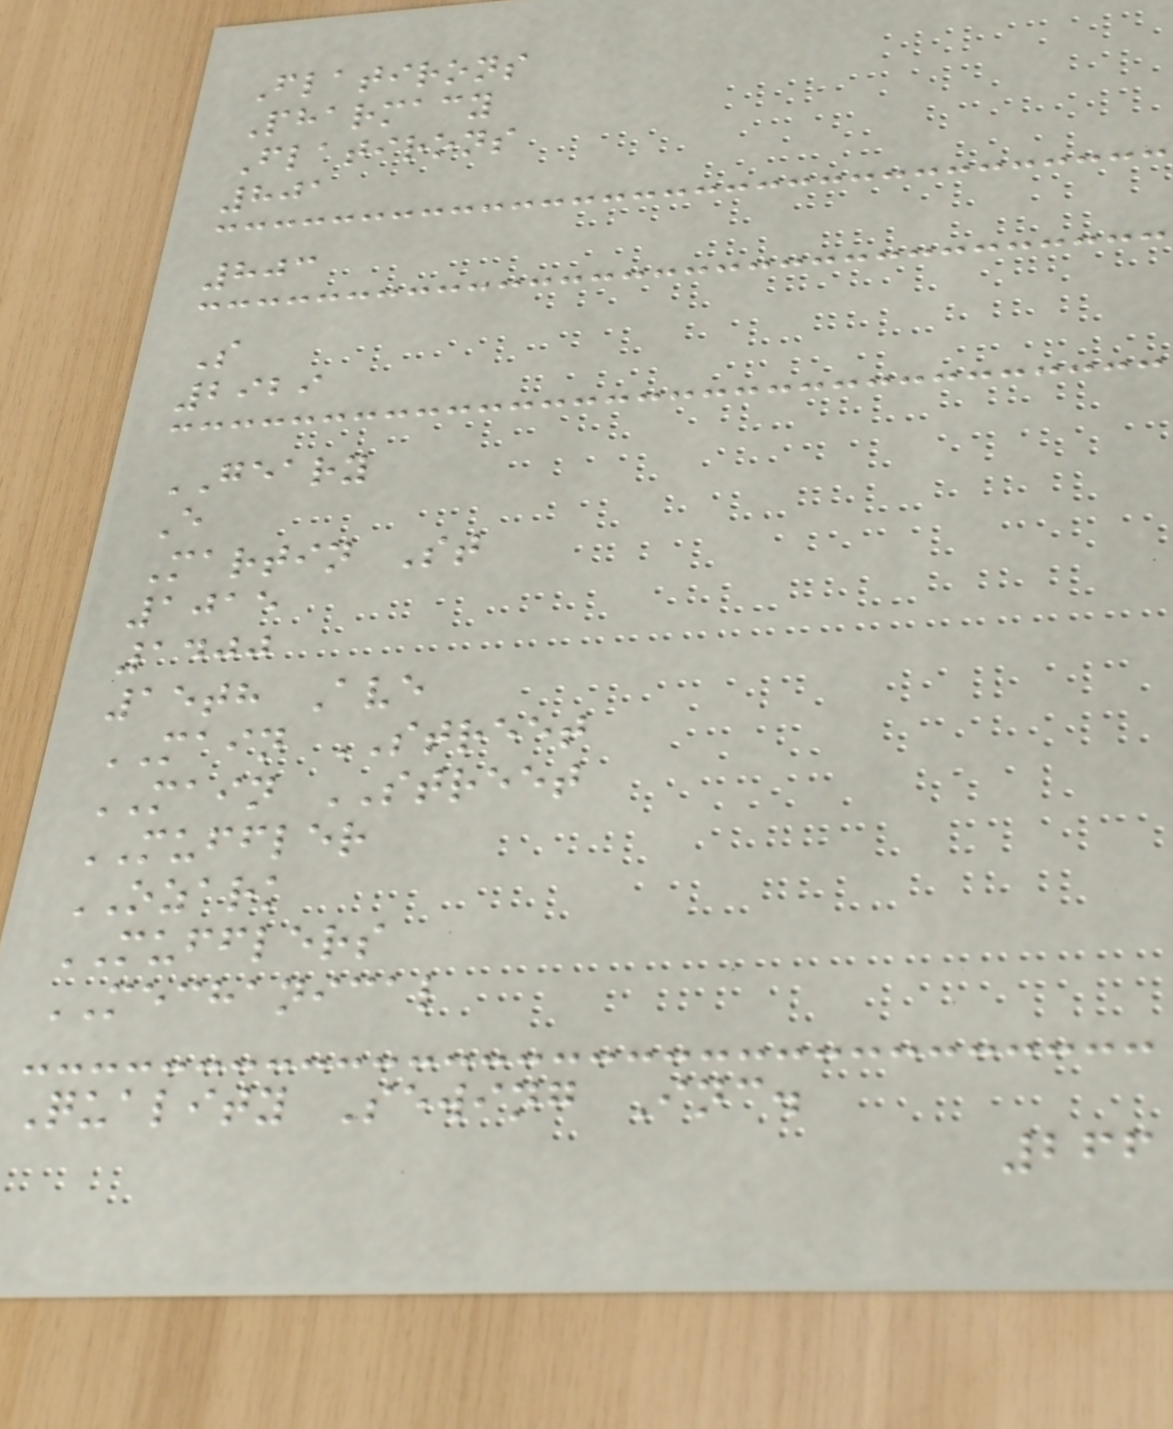Flatirons
Pharmacy
Flatirons
801
803
S
2929
GEARY
E
Martin St
1015
1400
15th Ave
MAIN STREET
MAIN STREET
MUFFLER
OZARK
MUFFLERS
MECHANICAL
Quality Sewing Inc.
266
